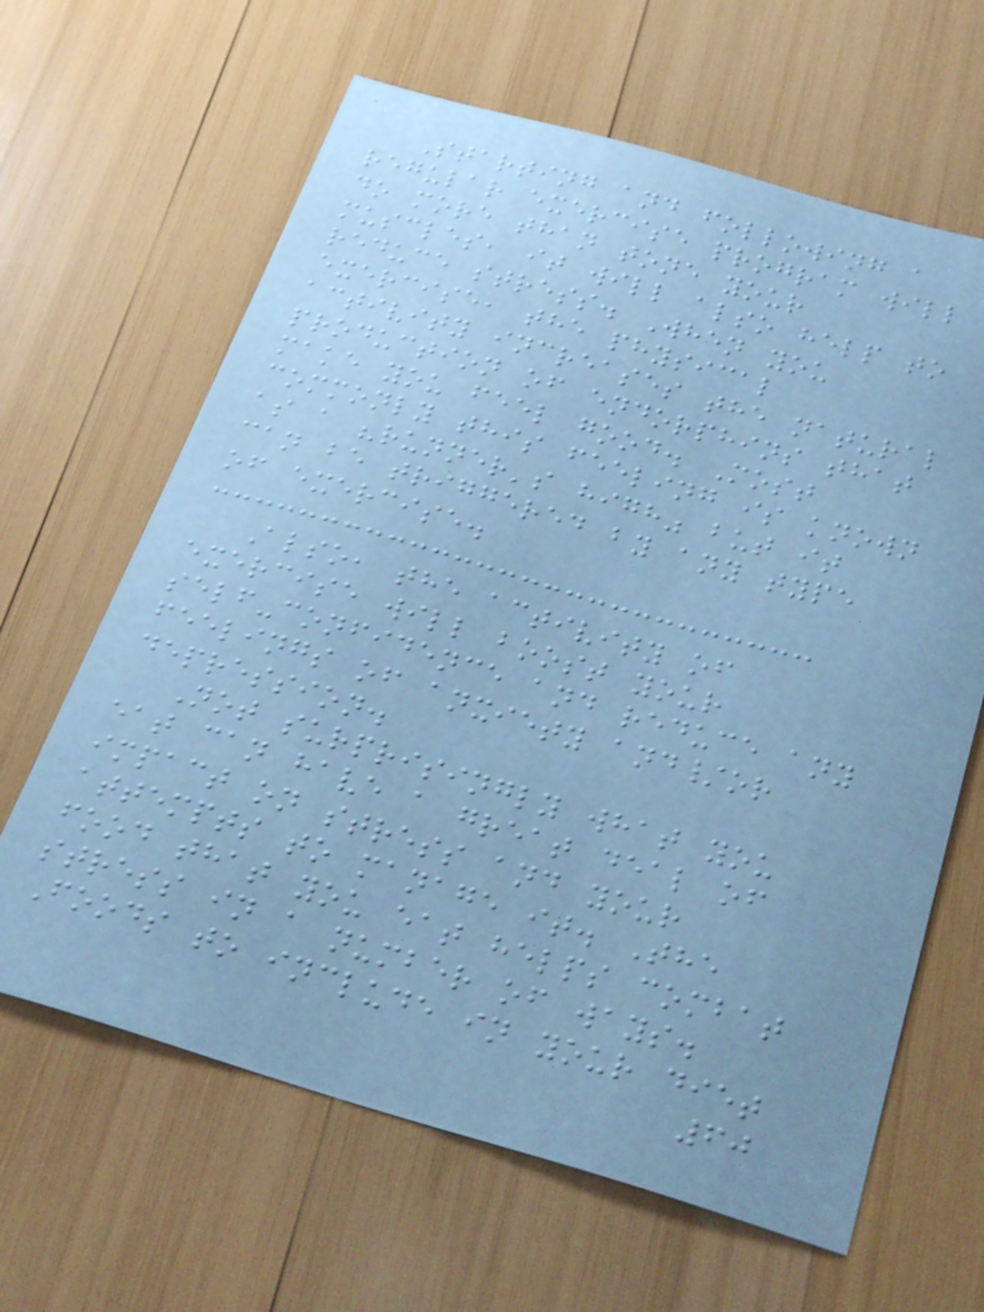Starting and following a
regular exercise program will
do more than tone your
muscles, it will also help to
reduce stress. When you
exercise, the physical
activity increases the natural
production of endorphins that
make you feel good. Most
commonly this feeling is known
as a "runner's high" but it
can be triggered by any type
of exercise.
Also, the activity of
exercise will boost your
self-confidence and reduce any
feelings of anxiety and/or
depression.
Not surprisingly what you
eat can have a great deal of
impact on stress and your
attempts to manage it. The
food that you eat helps combat
stress in a number of ways.
Foods to include in your diet
60
